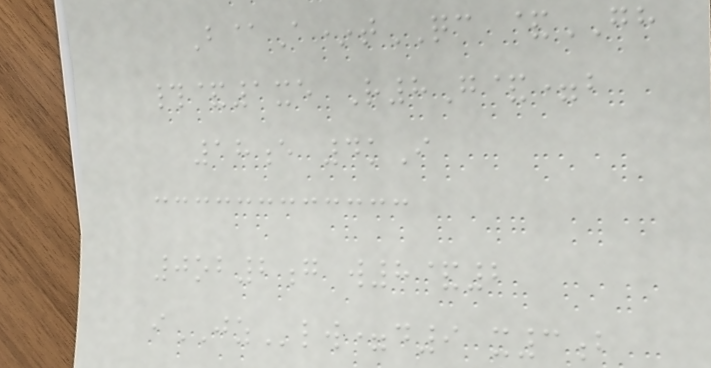B@A*tQC &GH
#&1xe R8G&=b
18e 4kI
0ob2g w8&2
iJZlw=d9 x3b
